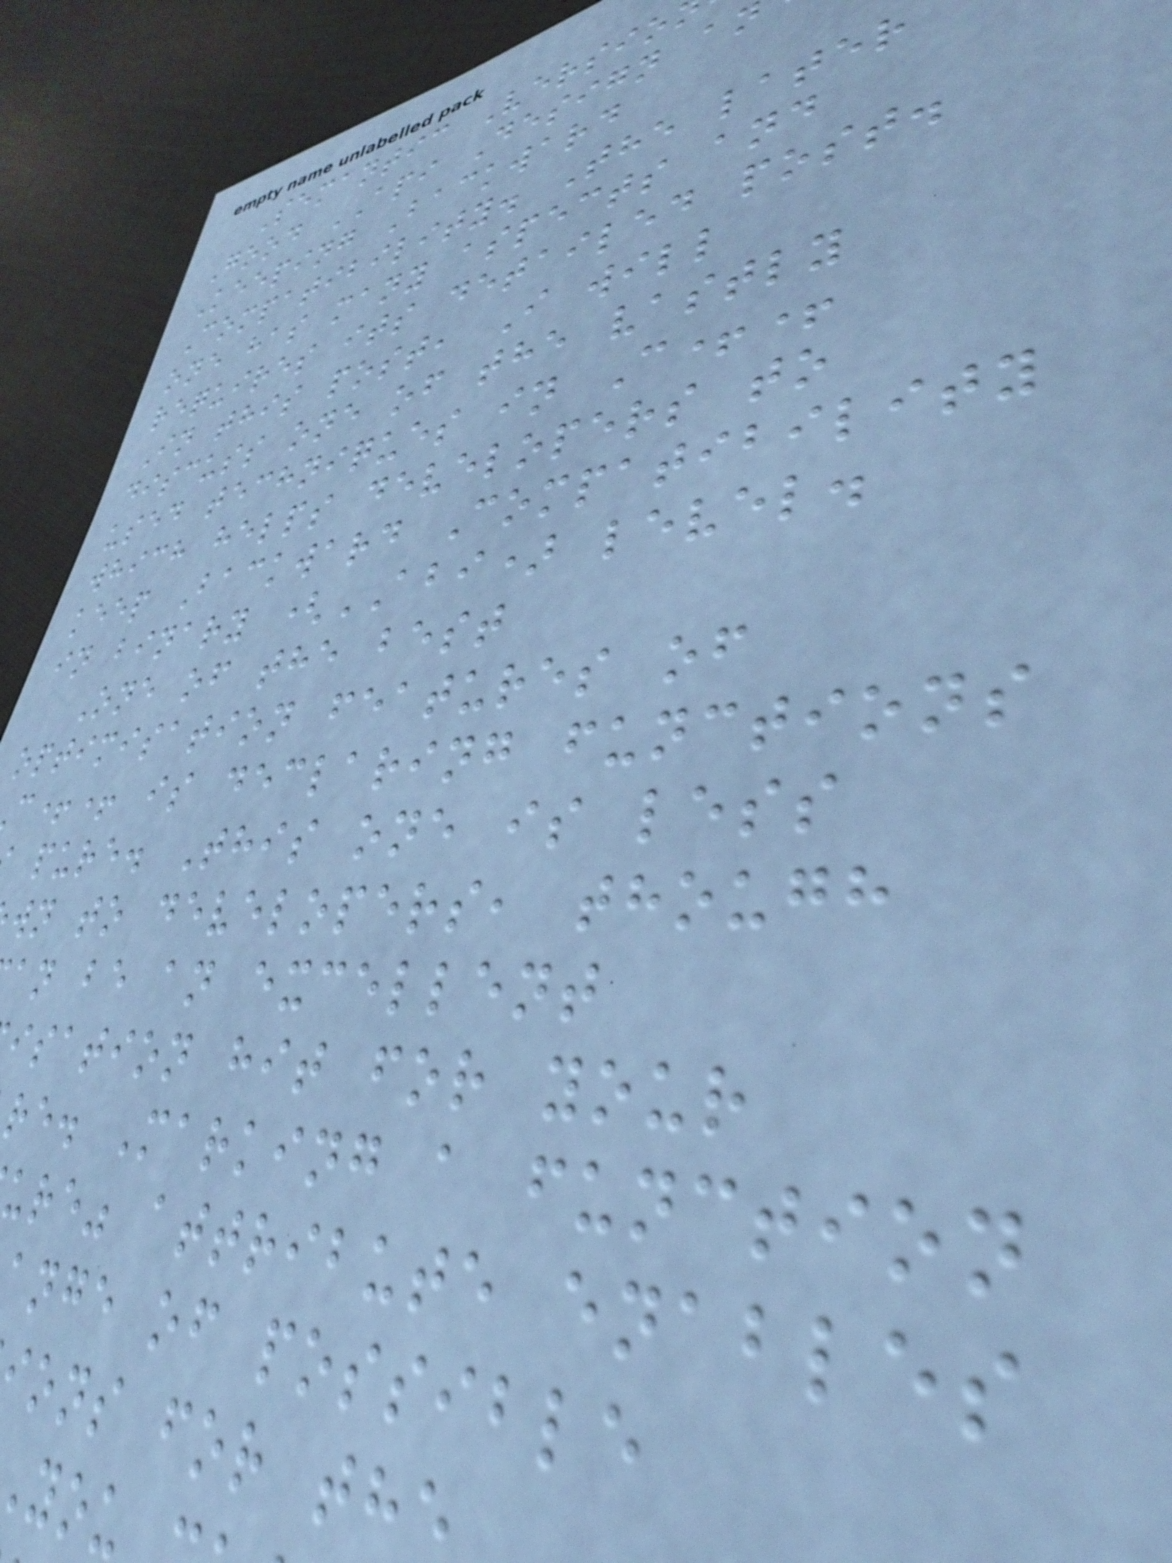Semantic Versio
Good API Design a
Keeping Backward
Compatibility. The later
one has many aspects and
requires its detailed post.
In this post, I will
discuss one of the vastly
used techniques in C++
which helps developers to
keep Backward Compatibility
in binary (ABI) level.
One of the best
optimisation features of
c++ is declaring functions
pure. This one is less
wn to developers, though
an be an excellent
isation hit for your
re. Marking a function
ure" attribute enables
ange of possible
ons for th
